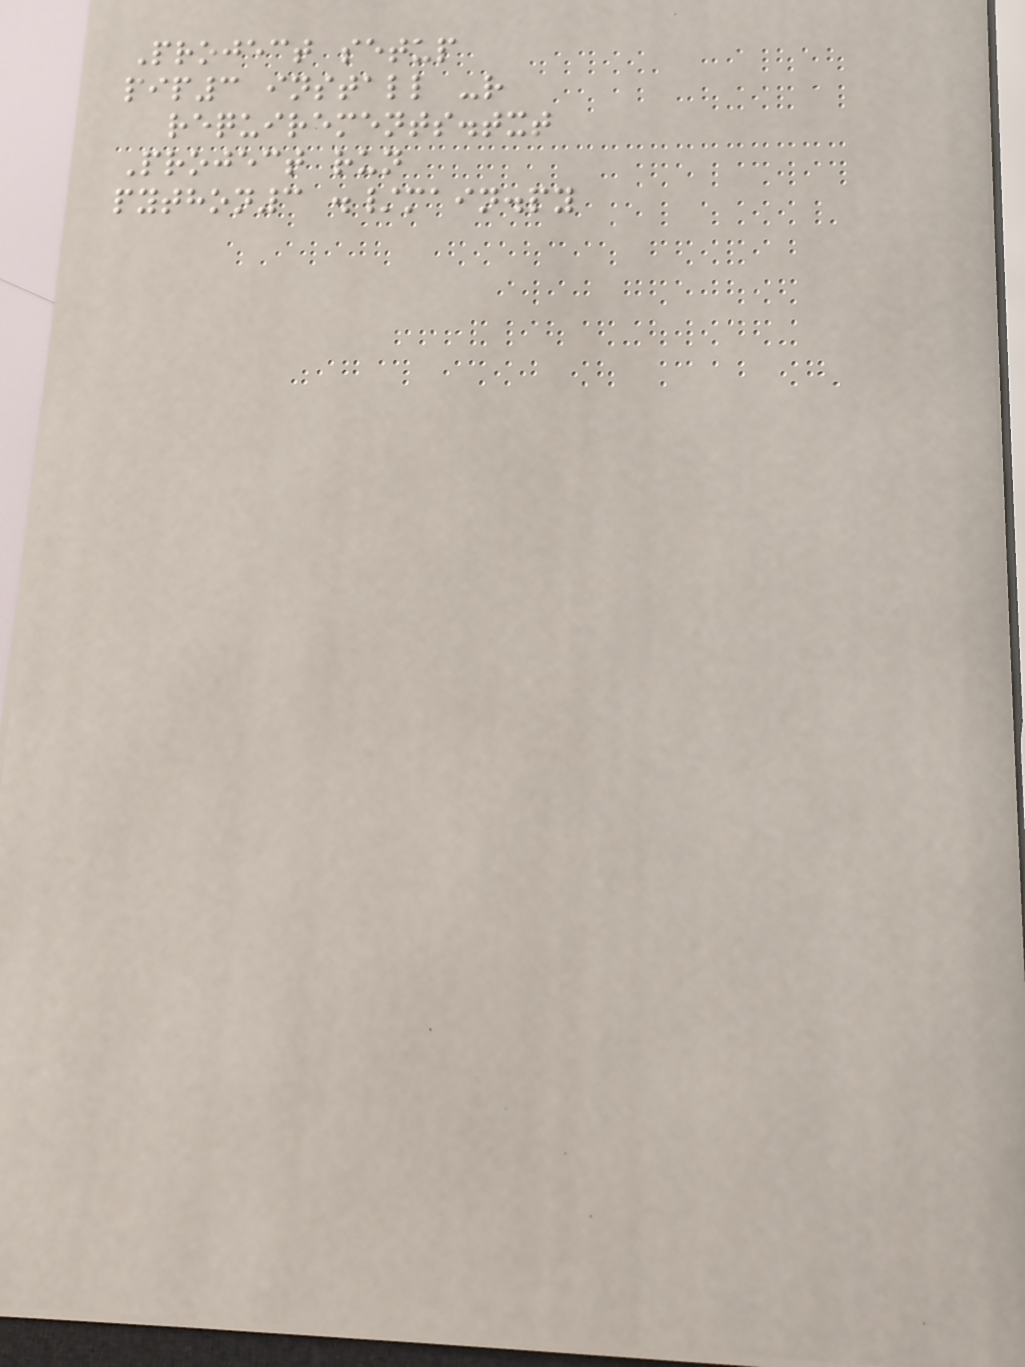Project setup
pip3 install -r
requirements.txt
Project run
python3 ./main.py
